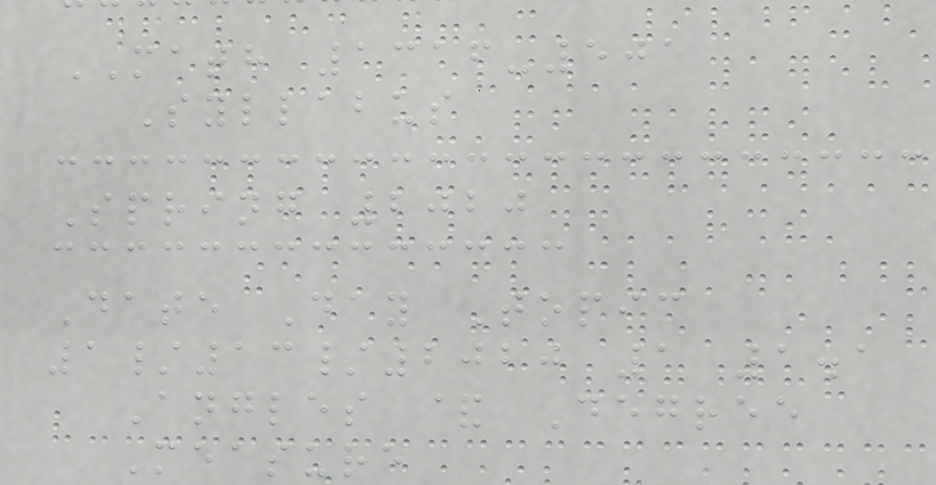MATH 1316-501
Syllabus
Spring 2020
Date Day Topic
1/13/2020 1 1.1
Angles & Degree
Measure
